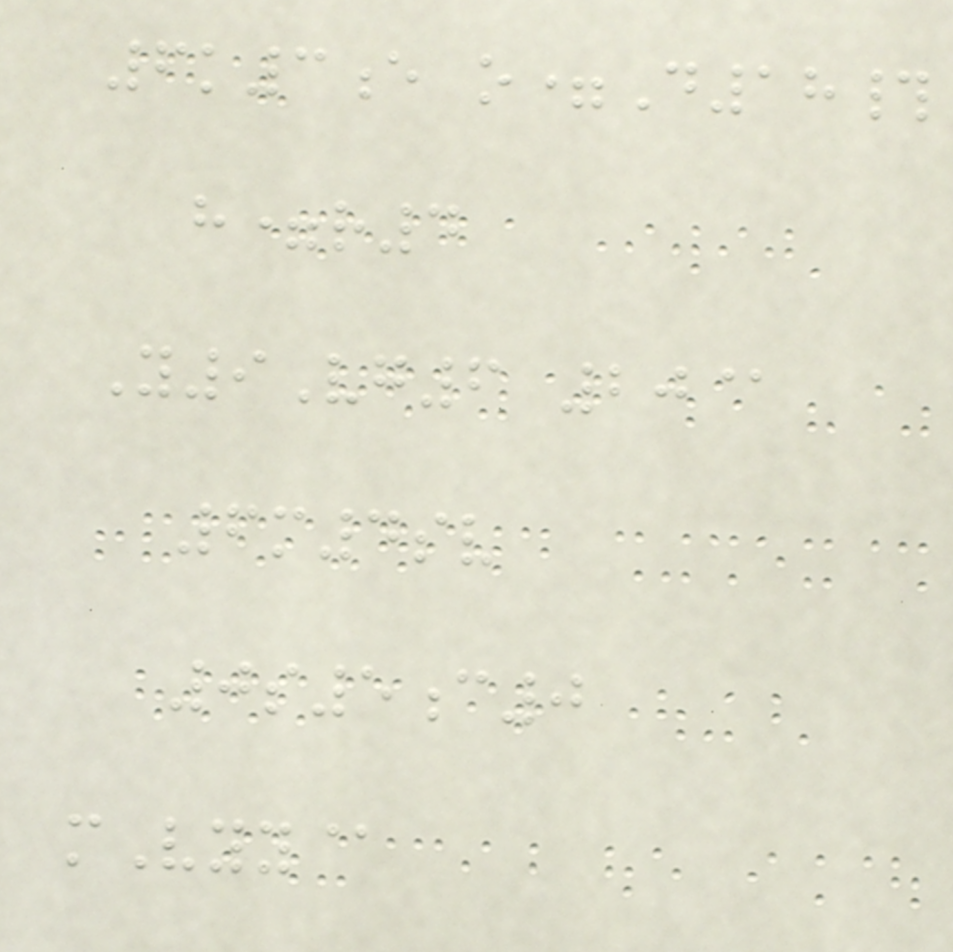6k3e o=D18#
h=r4
Y9Vg6 20@
6m4sv
0s5c0
mVyy@
